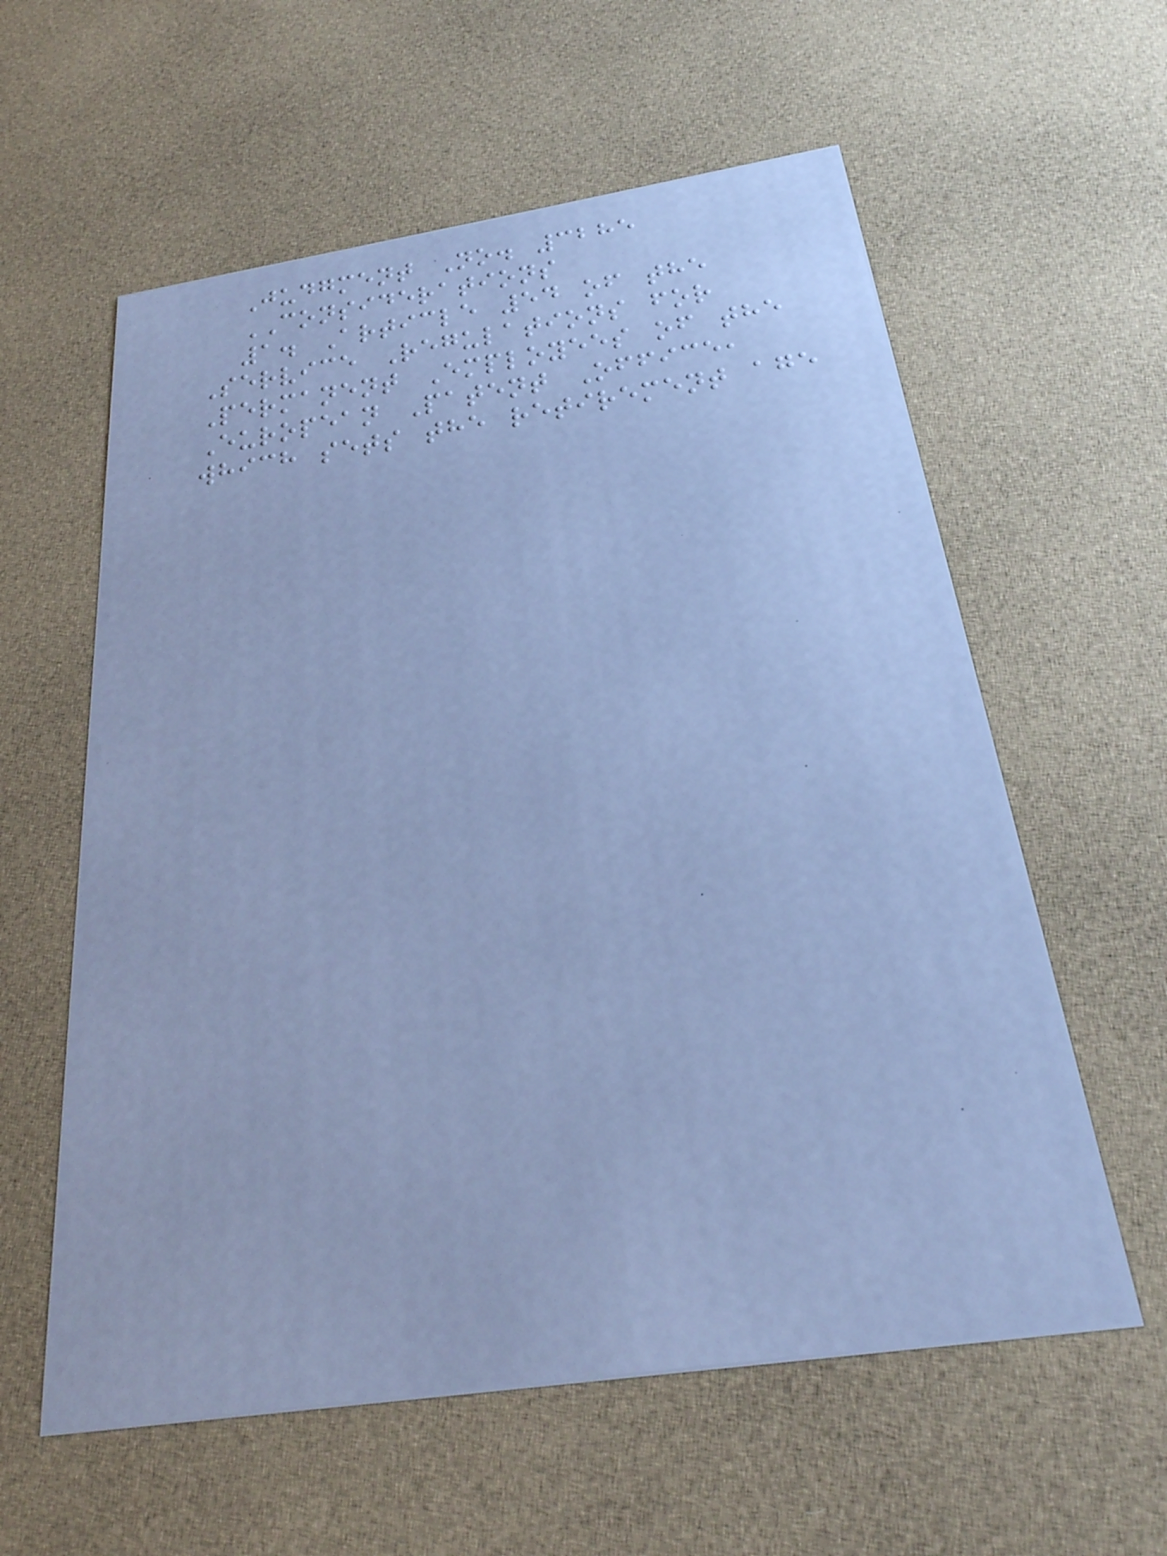Judgment No. 3285
CONSIDERATIONS
1. Article 54 of the
Service Regulations for
Permanent Employees of the
European Patent Office,
which sets the retirement age
